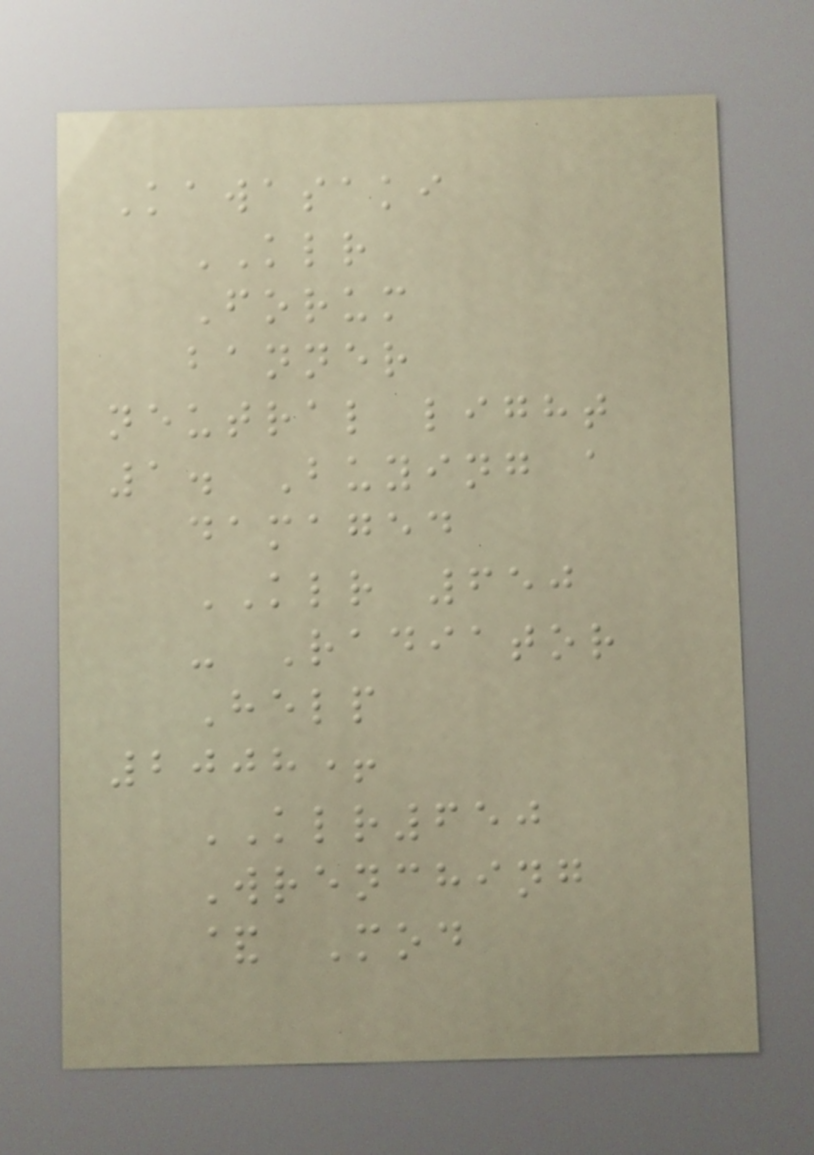Kawasaki
KLR
Forum
banner
neutral light
1. Buying a
damaged
KLR 650
- Radiator
Help
2008+
KLR650
Wrenching
& Mod
